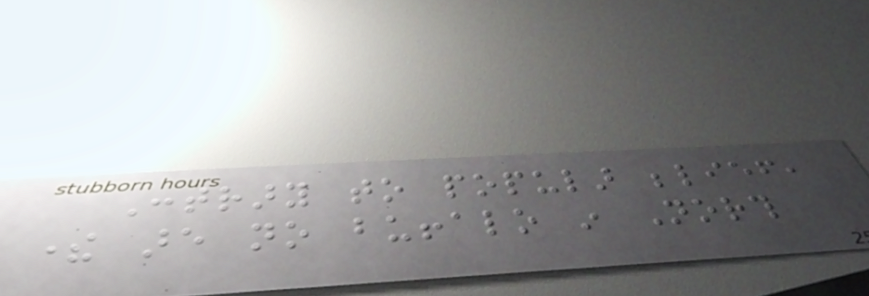Contrary to popular belief,
there are no buffalo in North
